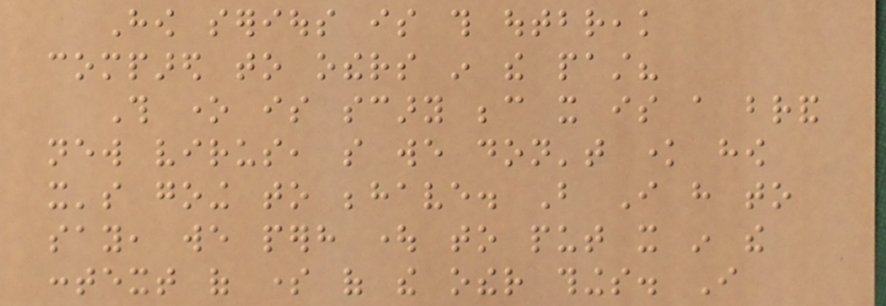How serious is this outbreak
compared to others in the past?
This one is scary because it is a brand
new virus, so we don't know how
it's going to behave. But I have to
say, we perhaps ought to put it in the
context of some of the other things. I
